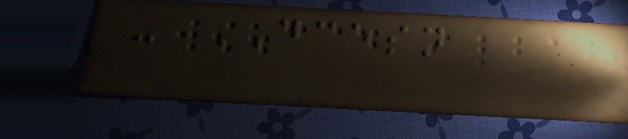- DCESN
